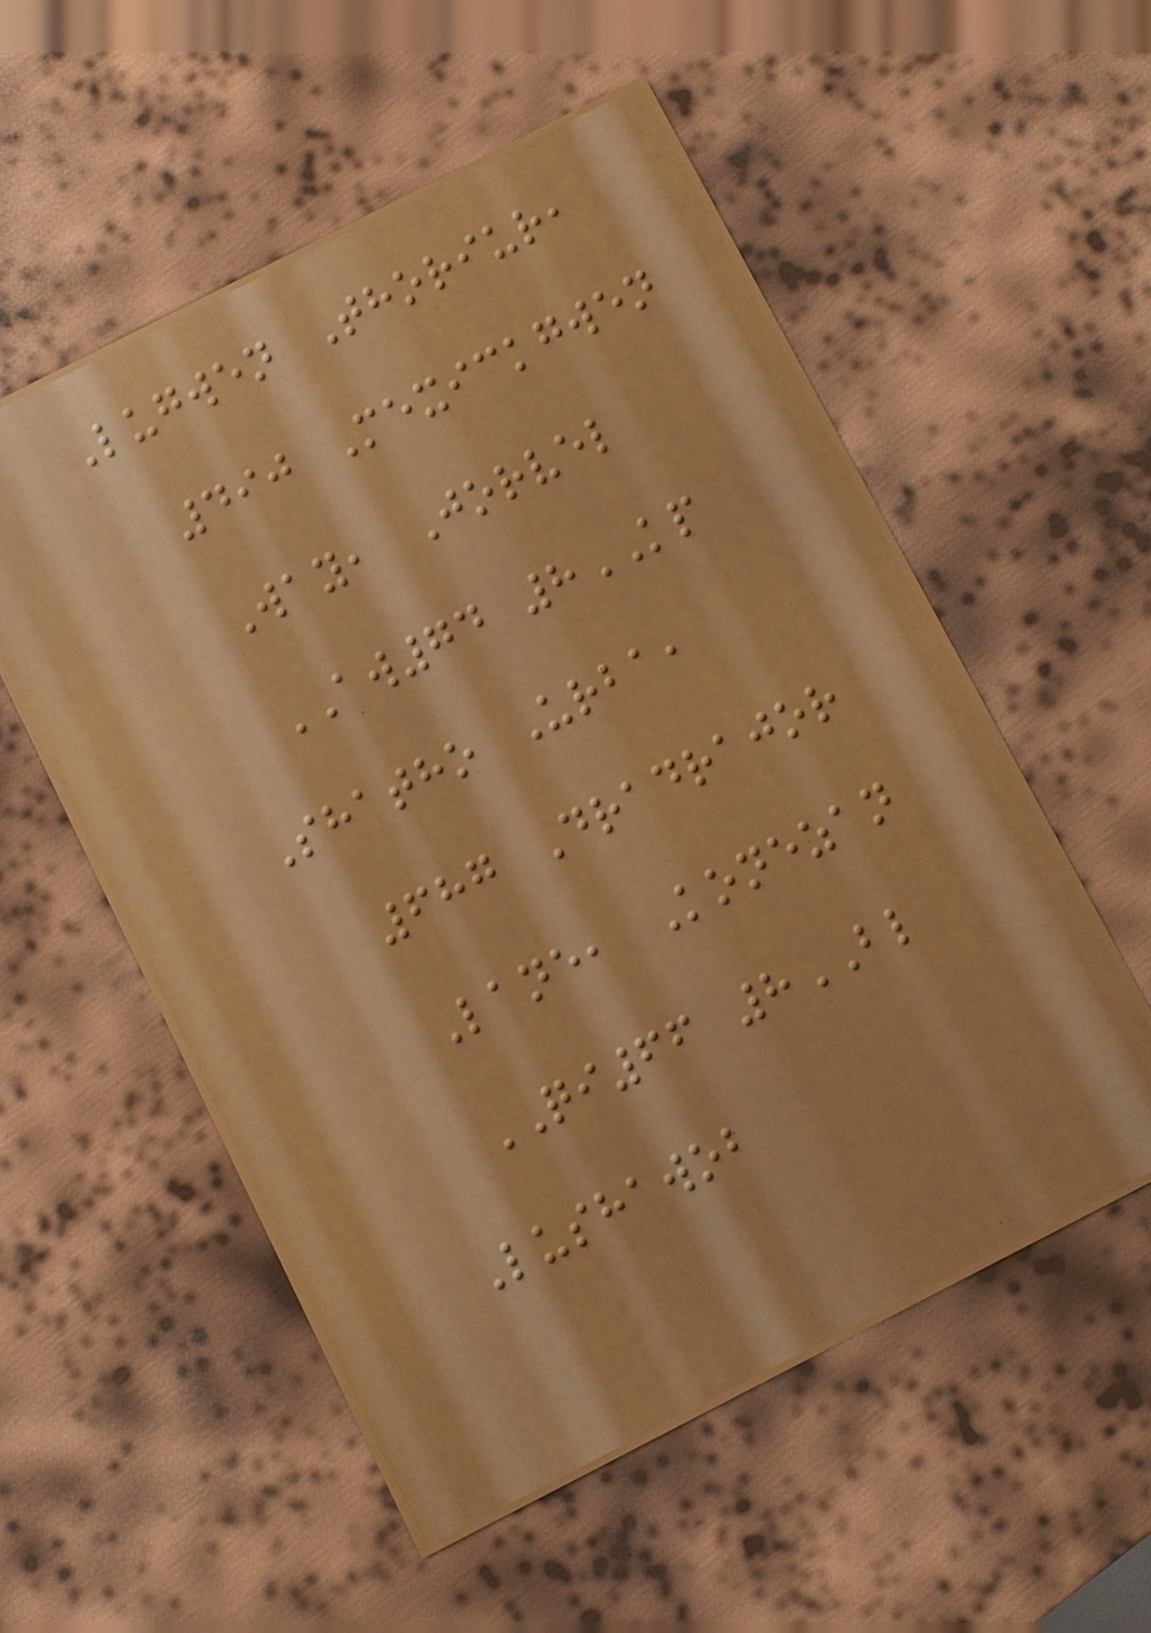Lugwen Thoriur,
490 Mexickgwen
Way, Jorvel
AW74 8KP
Shatho Urba,
687 Dradrajor
Lane, Konezan
QI66 8BL
Lushawob
